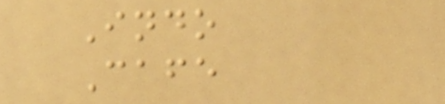Indo
Cafe
